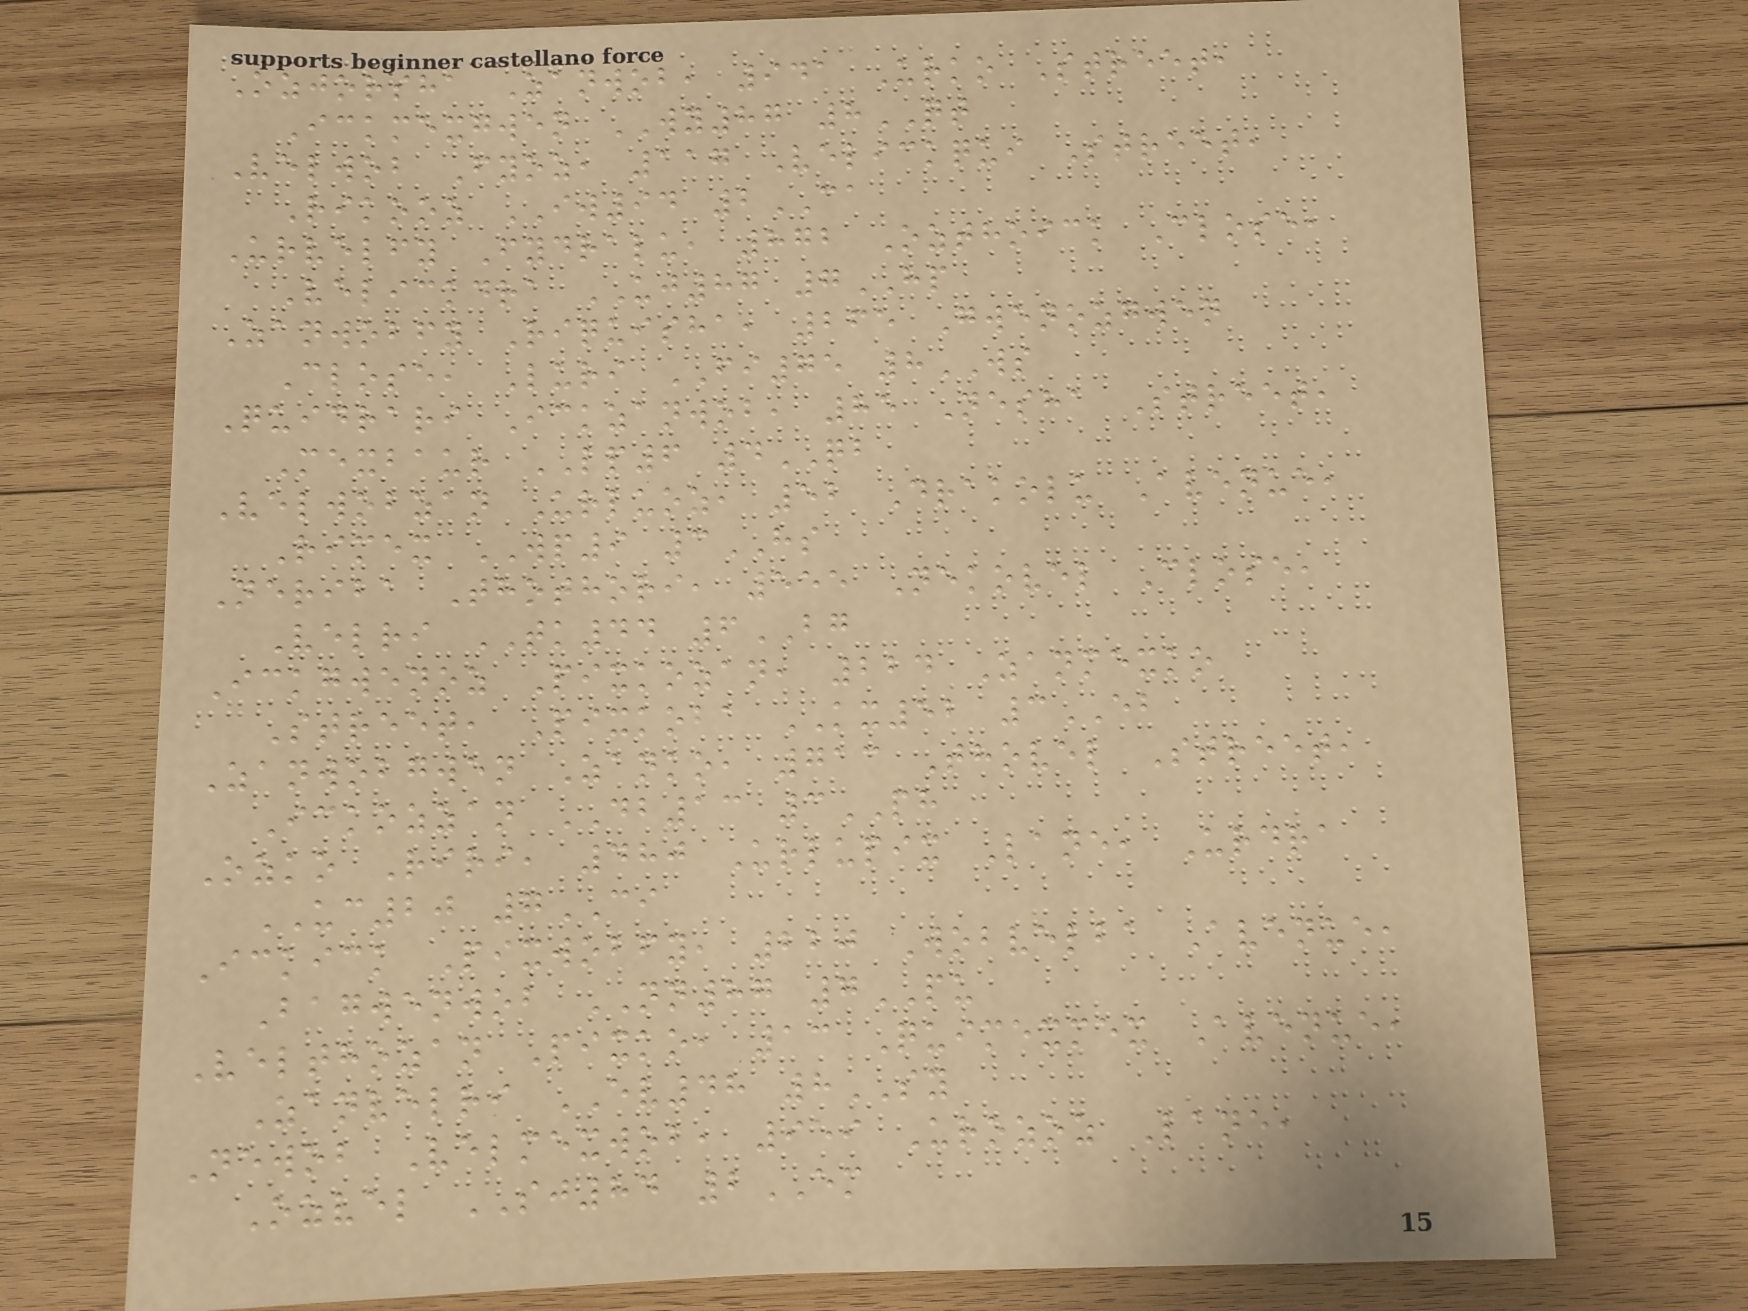Ozjorsha Zanwob, 941 Urko Street,
Ickmexgwen WY87 8QT
Velwob Fyoz, 117 Velickqui Street,
Rikooz IW94 2CA
Urvelfy Fydralu, 872 Ozthoick Close,
Velickdra UJ87 7HP
Zanwobfy Riquisha, 265 Gwenozgwen
Close, Luri FI75 8WS
Quidrari Ickzanwob, 85 Nesha Street,
Mexbaur LP6 4QB
Velwobzan Urluoz, 52 Drakolu Avenue,
Rimex WP9 3HS
Neriba Thothori, 555 Nekovel Close,
Velri TK44 6BG
Ickgwenoz Pixkozan, 224 Zanmexko
Street, Pixkoba KX52 3EB
Zanwobgwen Zanko, 713 Thovel Street,
Ickozzan DB13 3PH
Ozko Riri, 480 Urlupix Lane, Urdra
UC20 7CI
Ickick Pixwobfy, 220 Wobvelba Avenue,
Bagwenwob NN87 7PU
Velthozan Pixko, 13 Quimexmex Avenue,
Zanvelri EV48 8SY
Newob Velmexwob, 959 Urozoz Lane,
Ozvel SJ84 2EM
